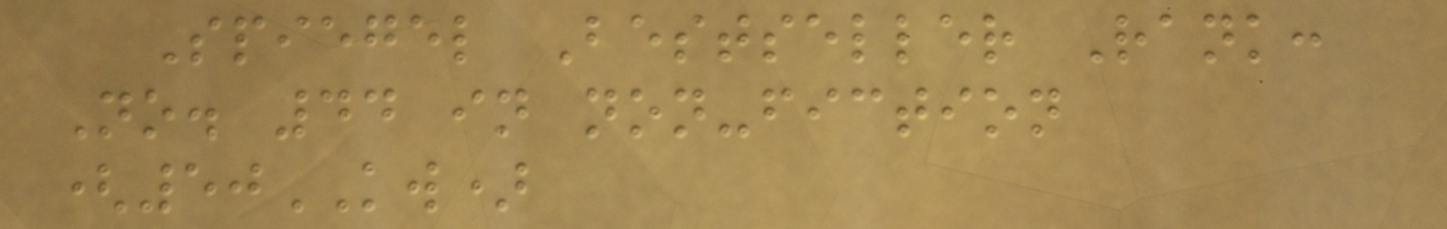Spiegel Bestseller Rank:
No. 44 in non-fiction
(50KW)
